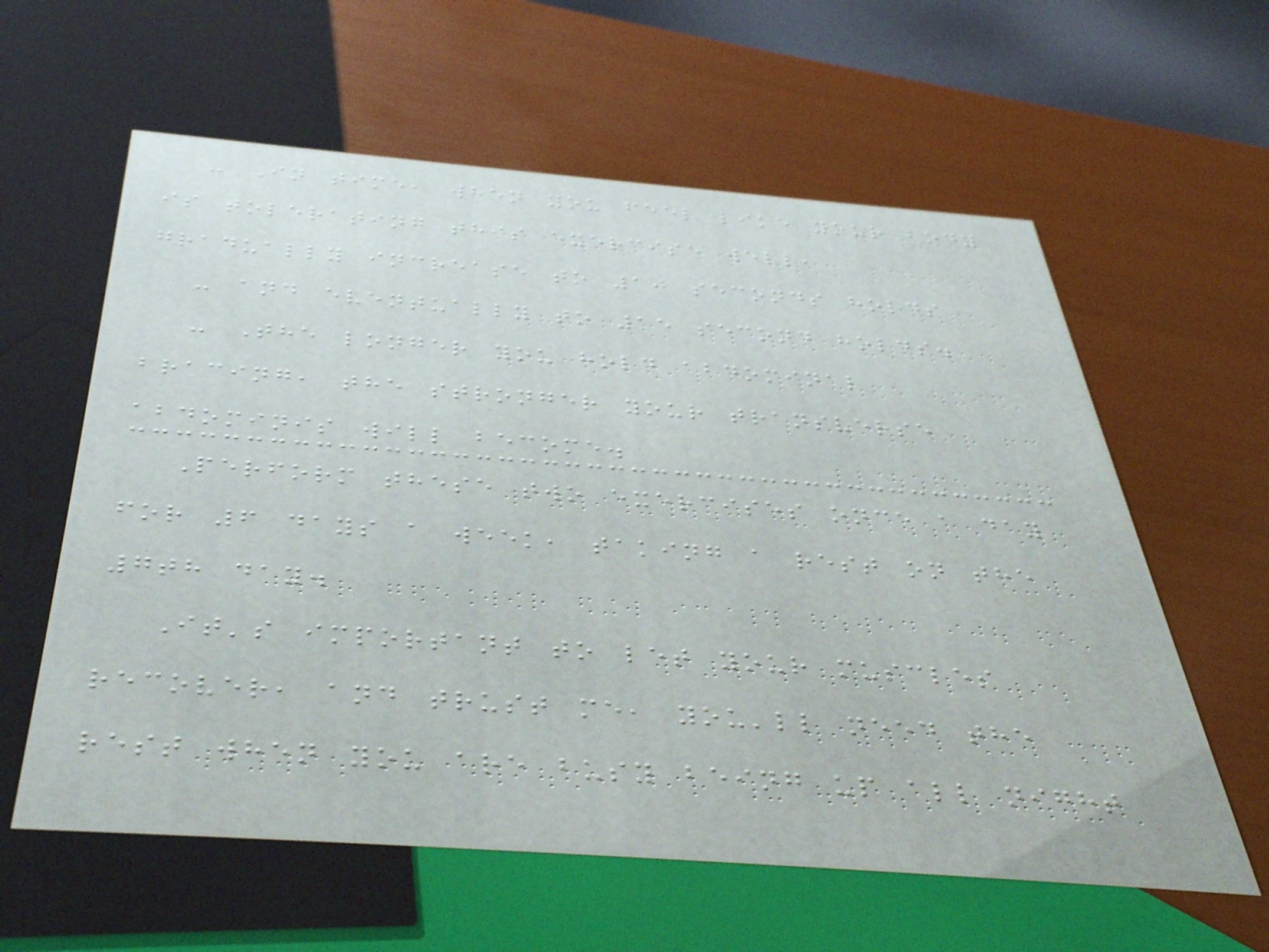- In time, when you feel like your body
is tolerating this exercise well,
gradually increase to 10 seconds holds
- and eventually to 15 second holds.
- The longer you hold abdominal
bracing, the stronger your transverse
abdominis will become.
Perform these two exercises once a day
for 6 days a week, taking a rest on the
7th day.
It's important to let your muscles
recover, and trust me, you'll need the
rest when you are busy being up all night
